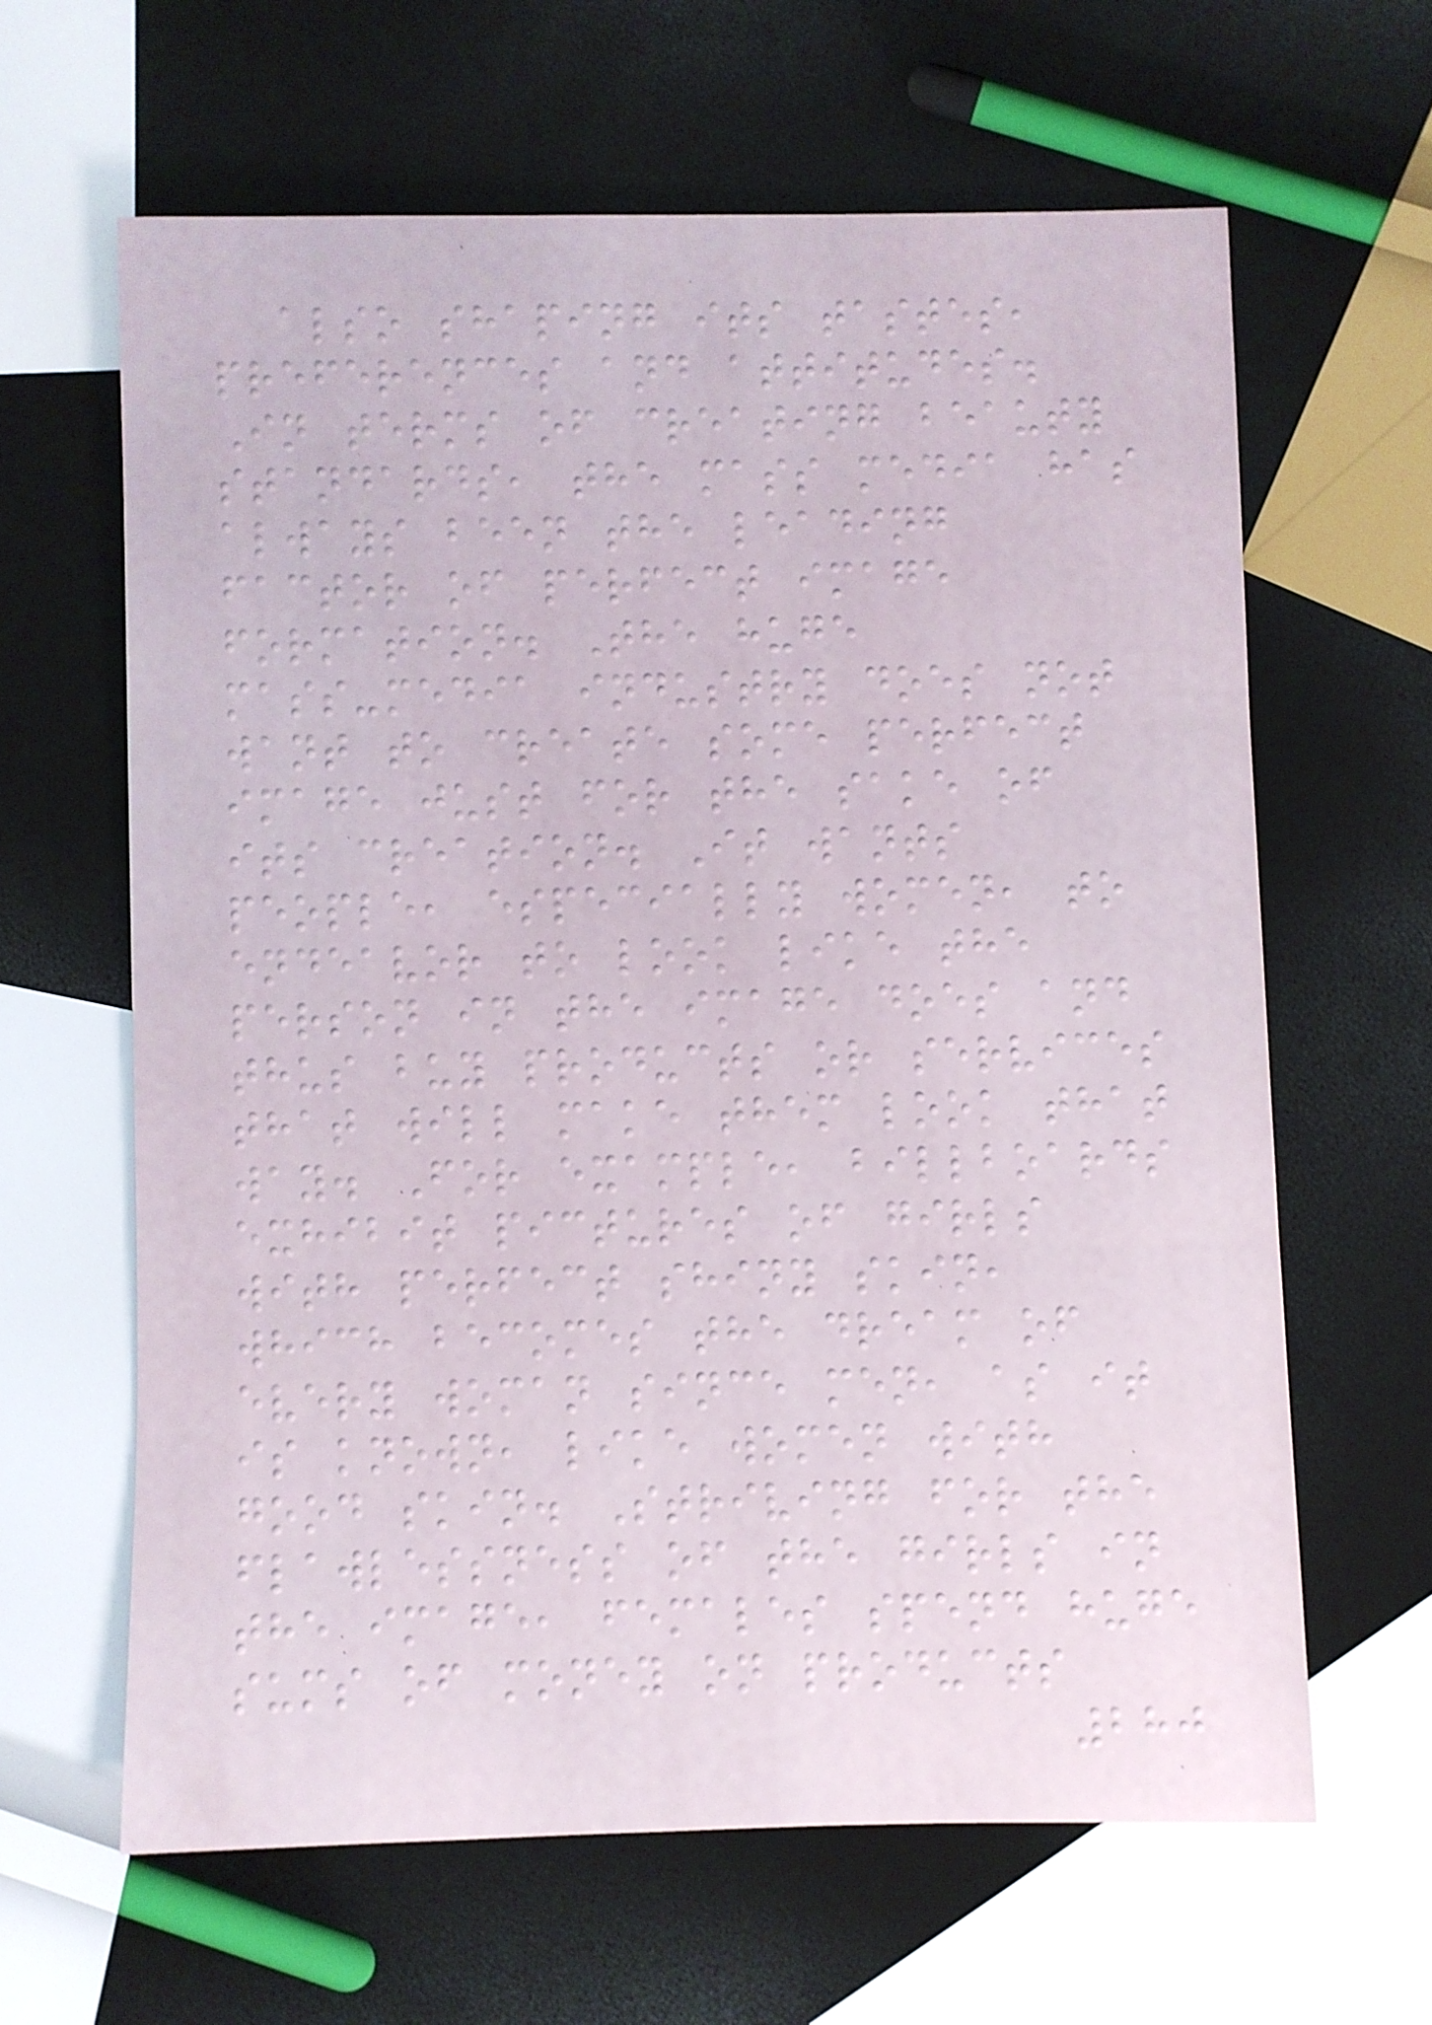also shaping its tastes,
preferences and attitudes.
In terms of creating beauty
standards, the mass media has
always been the leading
factor of perfect image
formation. The huge
mass-media industry does not
want to create some perfect
image just for the sake of
its creation. It wants
people, especially women, to
endeavor to look like the
person in the image does and
thus buy products or services
that will make them look that
way. For example, billboards
exhibit pictures of girls
with perfect shiny skin,
which becomes the dream of
every woman since men, as it
is known, like women with
good skin. Striving for the
flawlessness of the girls in
the image, females spend huge
sums of money on products
280
